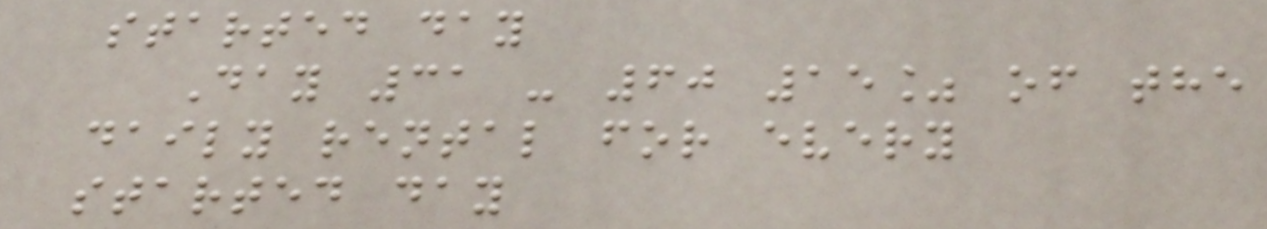started day
Day 31 - 60 15% of the
daily rental for every
started day
